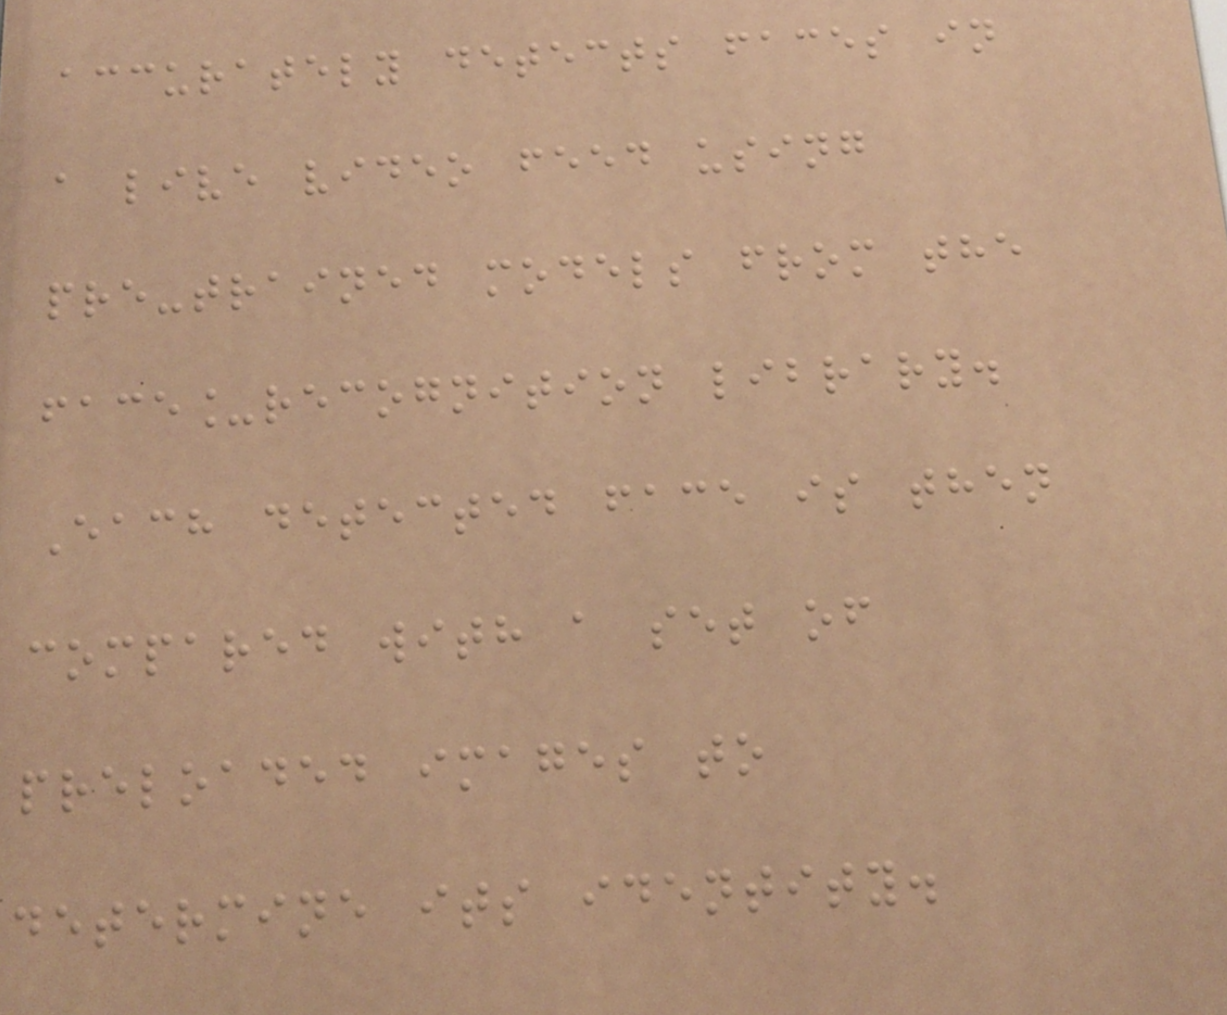accurately detects faces in
a live video feed using
pre-trained models from the
face_recognition library.
Each detected face is then
compared with a set of
preloaded images to
determine its identity.
